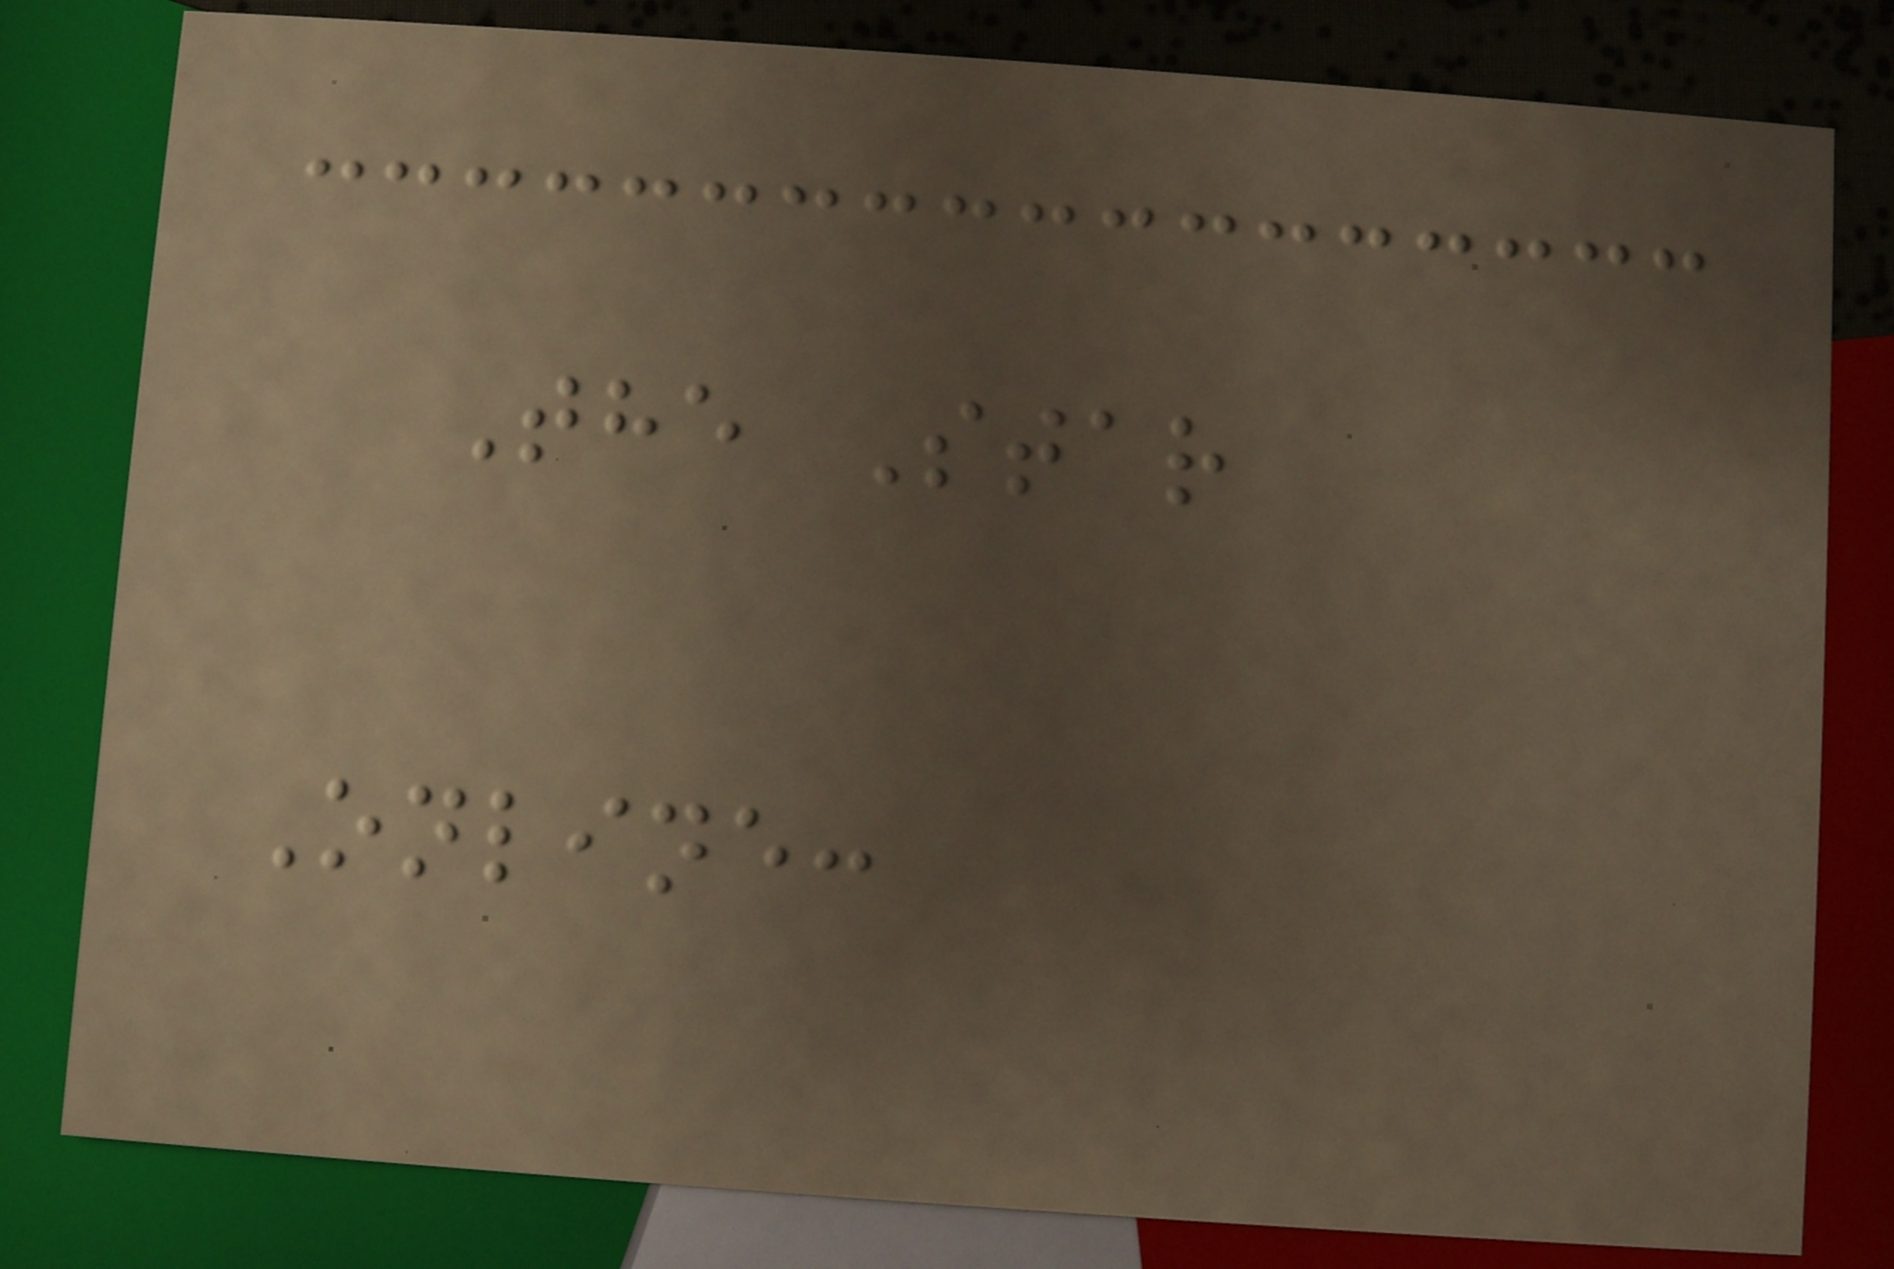The Star
Online:
